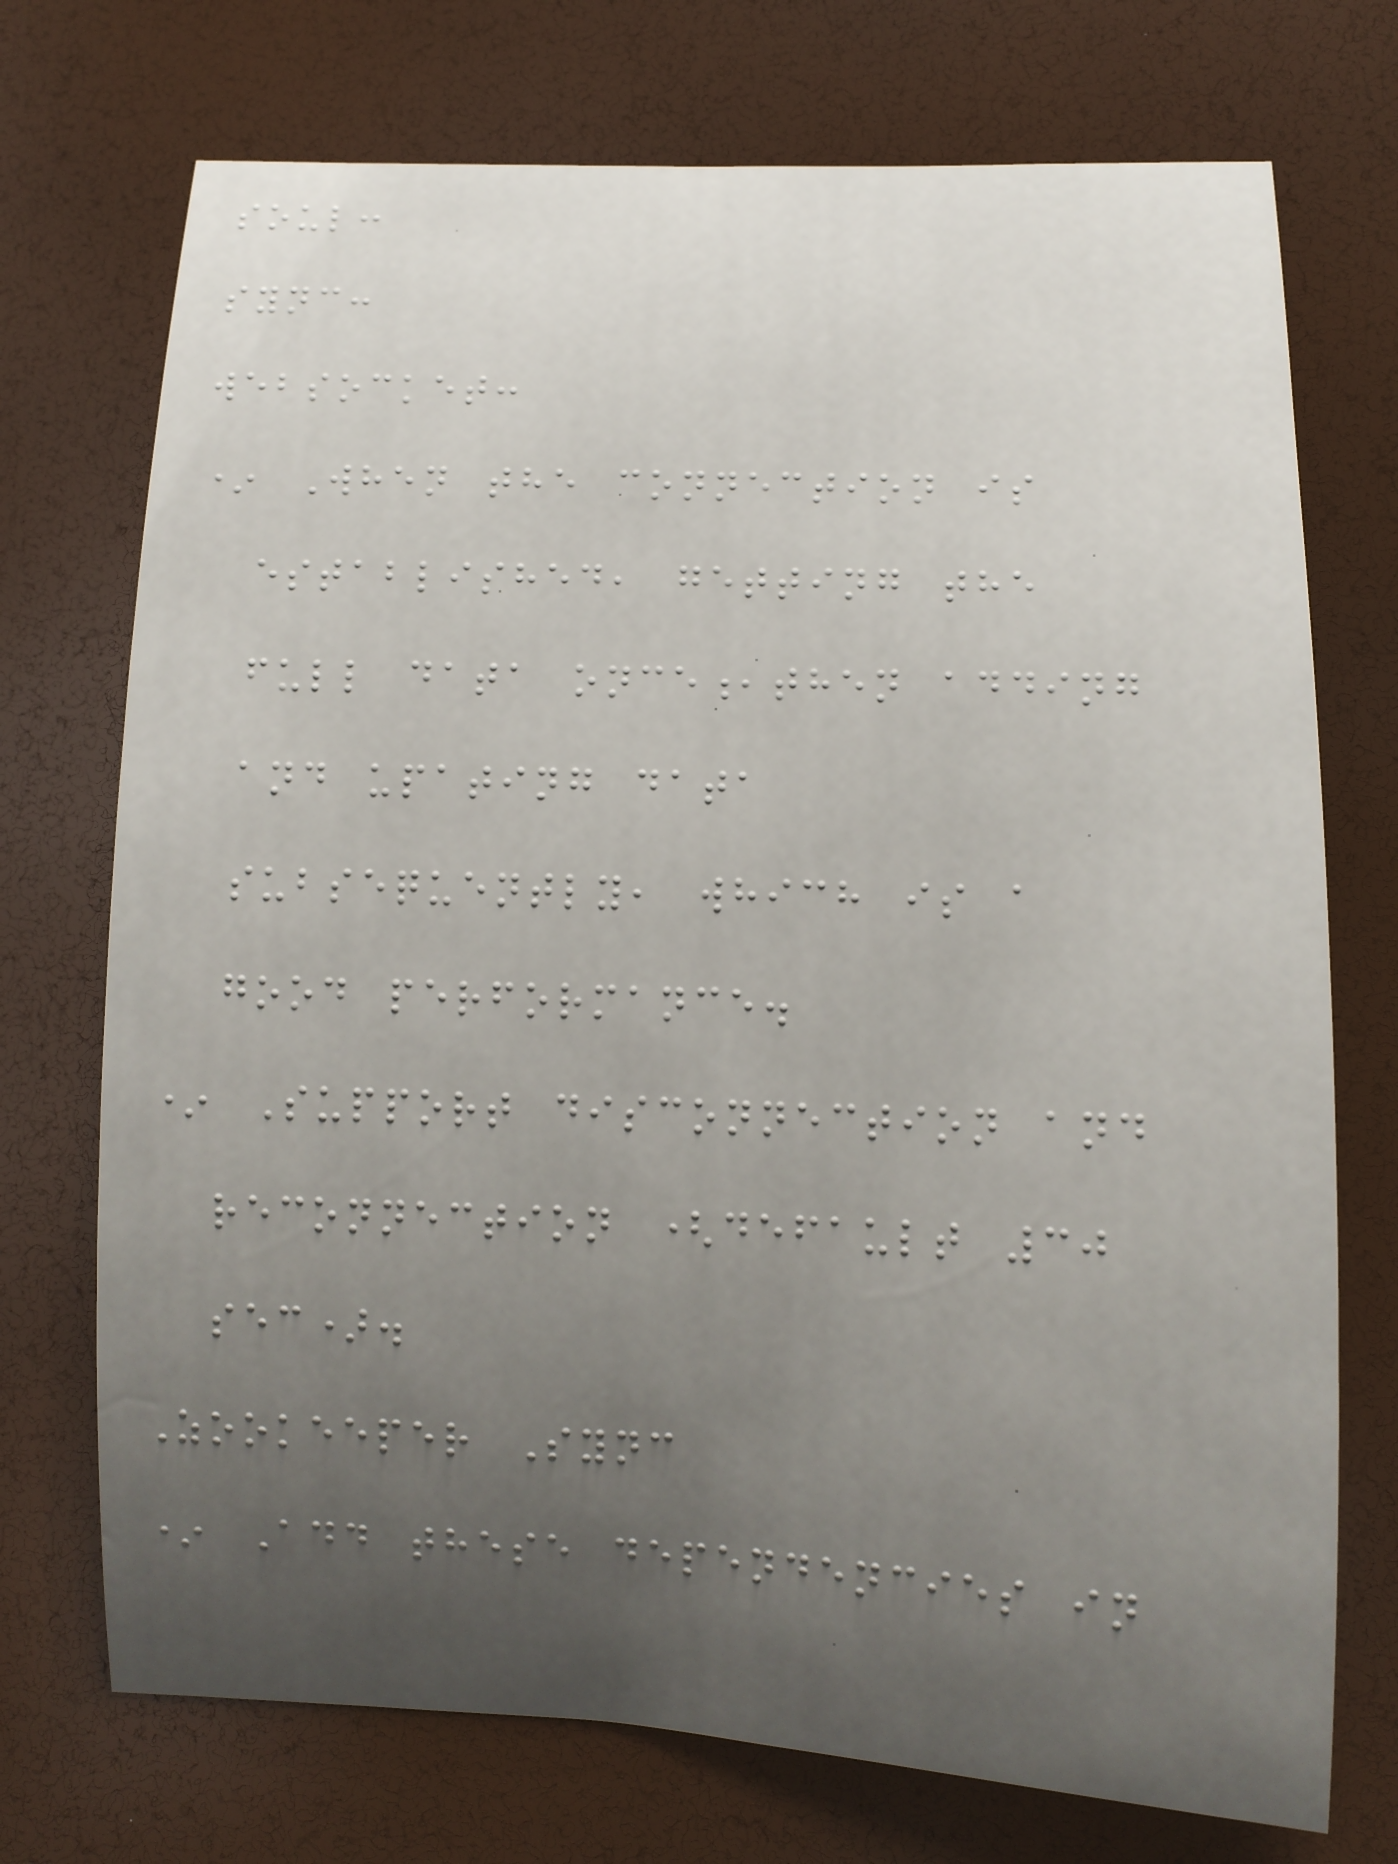soul:
sync:
websocket:
* When the connection is
established, getting the
full data once,then adding
and upating data
subsequently, which is a
good performance.
* Support disconnection and
reconnection (default 30
sec).
Zookeeper Sync
* Add these dependencies in
